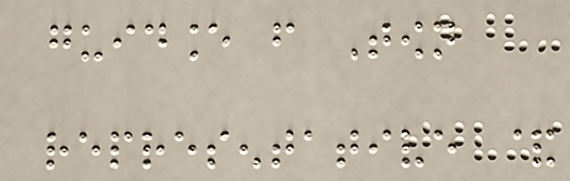guidance from Town
representative &
